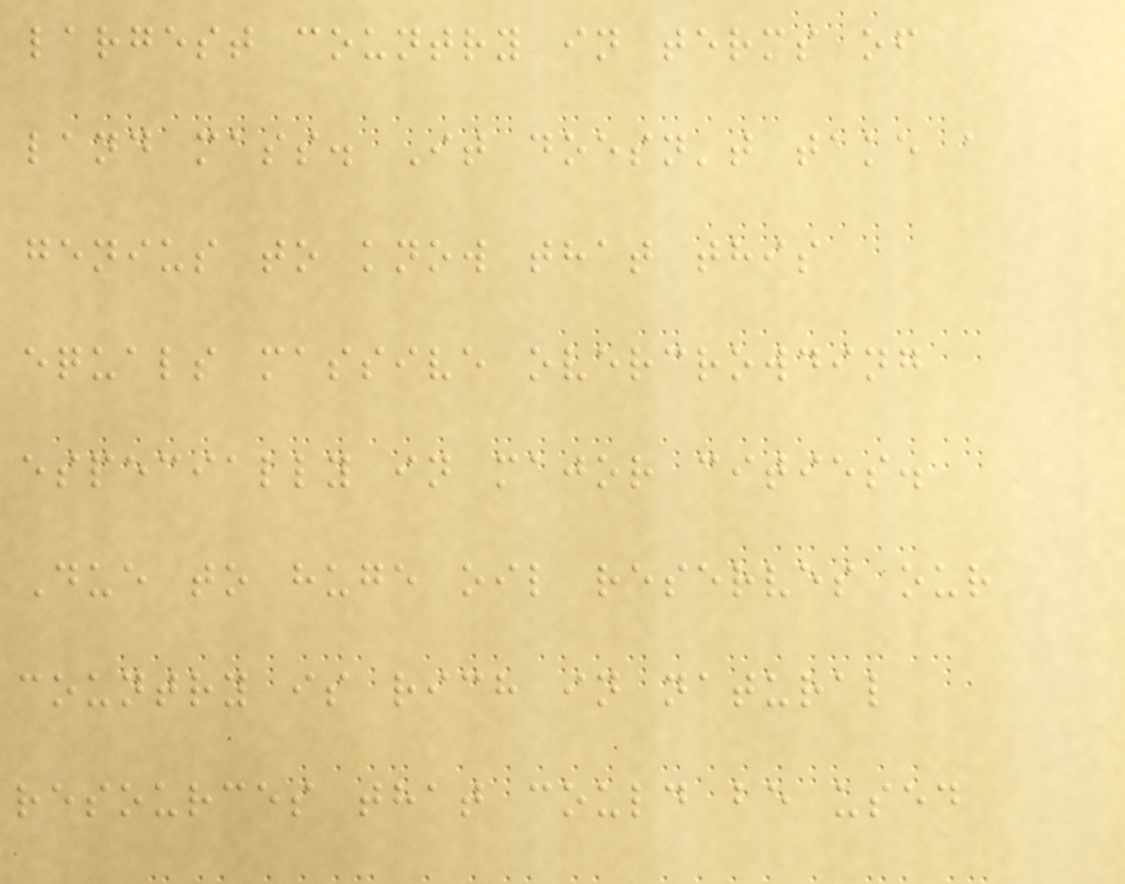largest country in terms of
land mass. It doesn't take a
genius to know that this
equals massive overcrowding
especially in major cities.
Due to huge oil reserves our
country is rich in natural
resources that could be used
